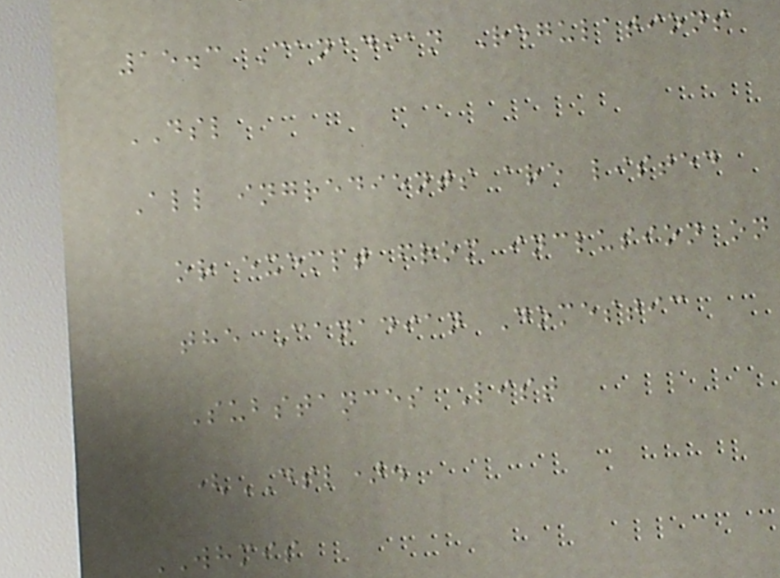15.3 Canadian Regulations
DSL
All ingredients are listed
or exempt from inclusion on
the Canadian Domestic
Substances List
(DSL).
WHMIS
